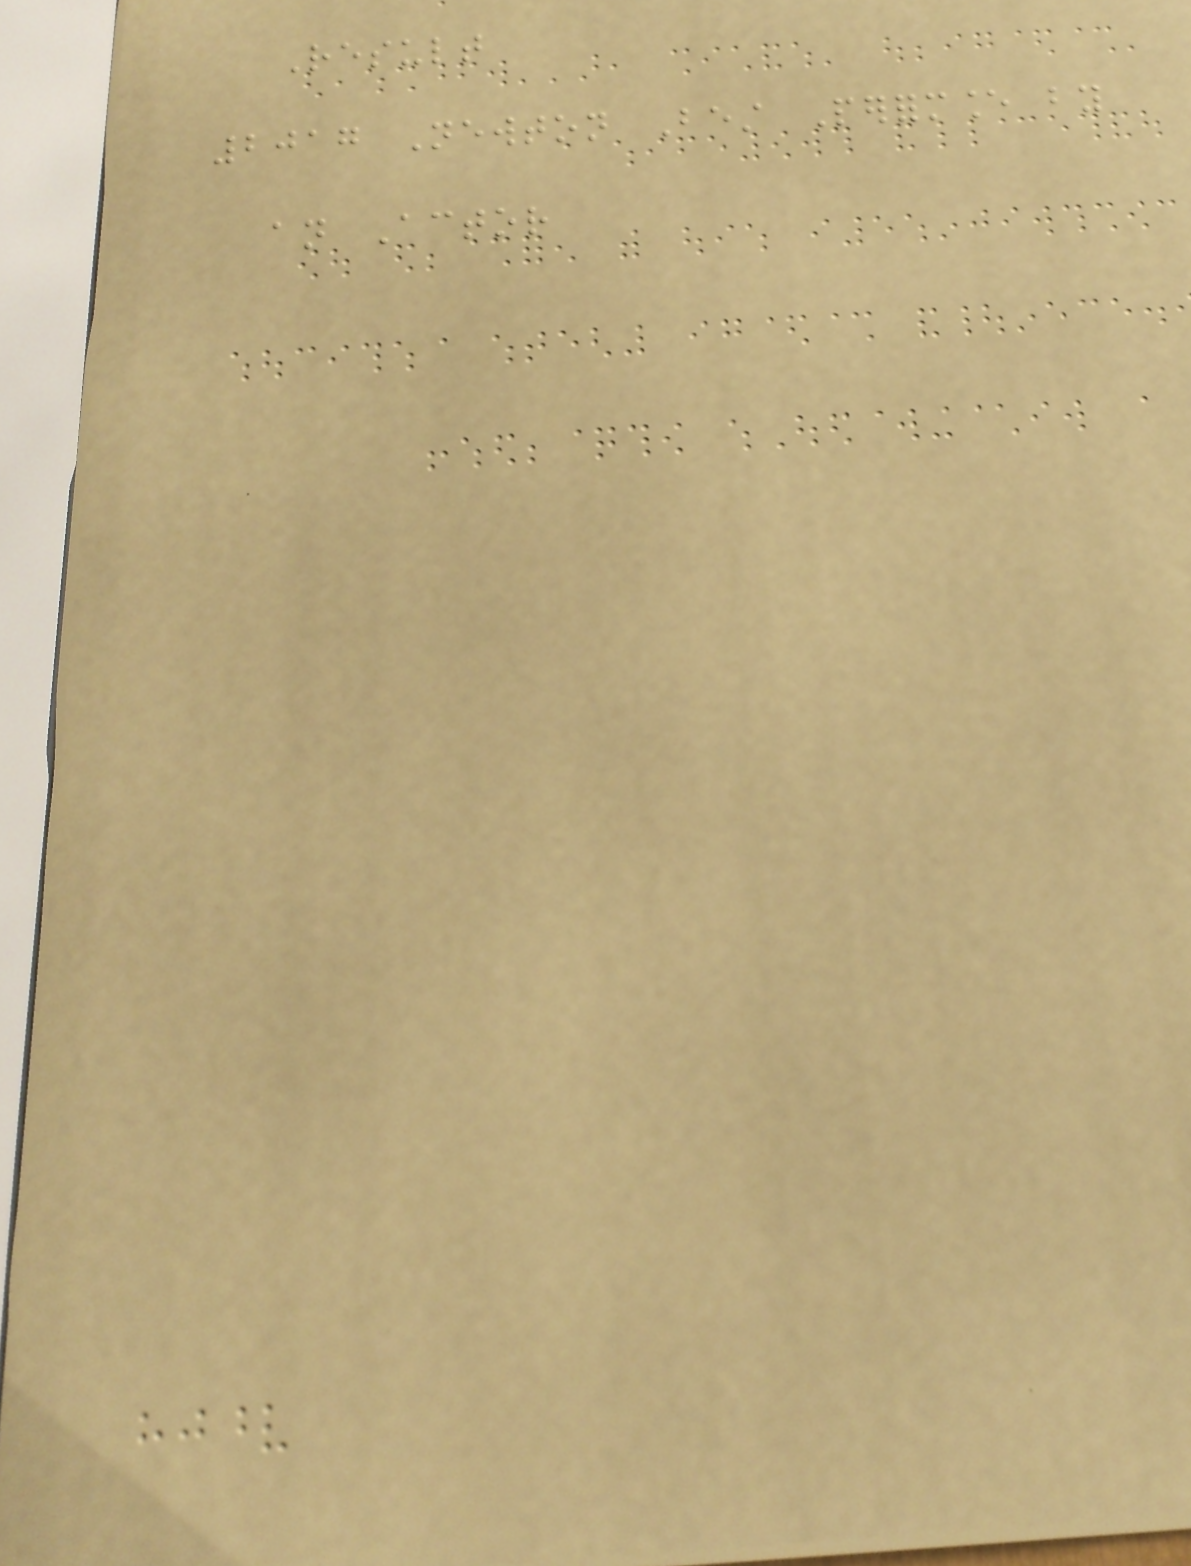Result
2017 Newton Best Performance by
an Actor
